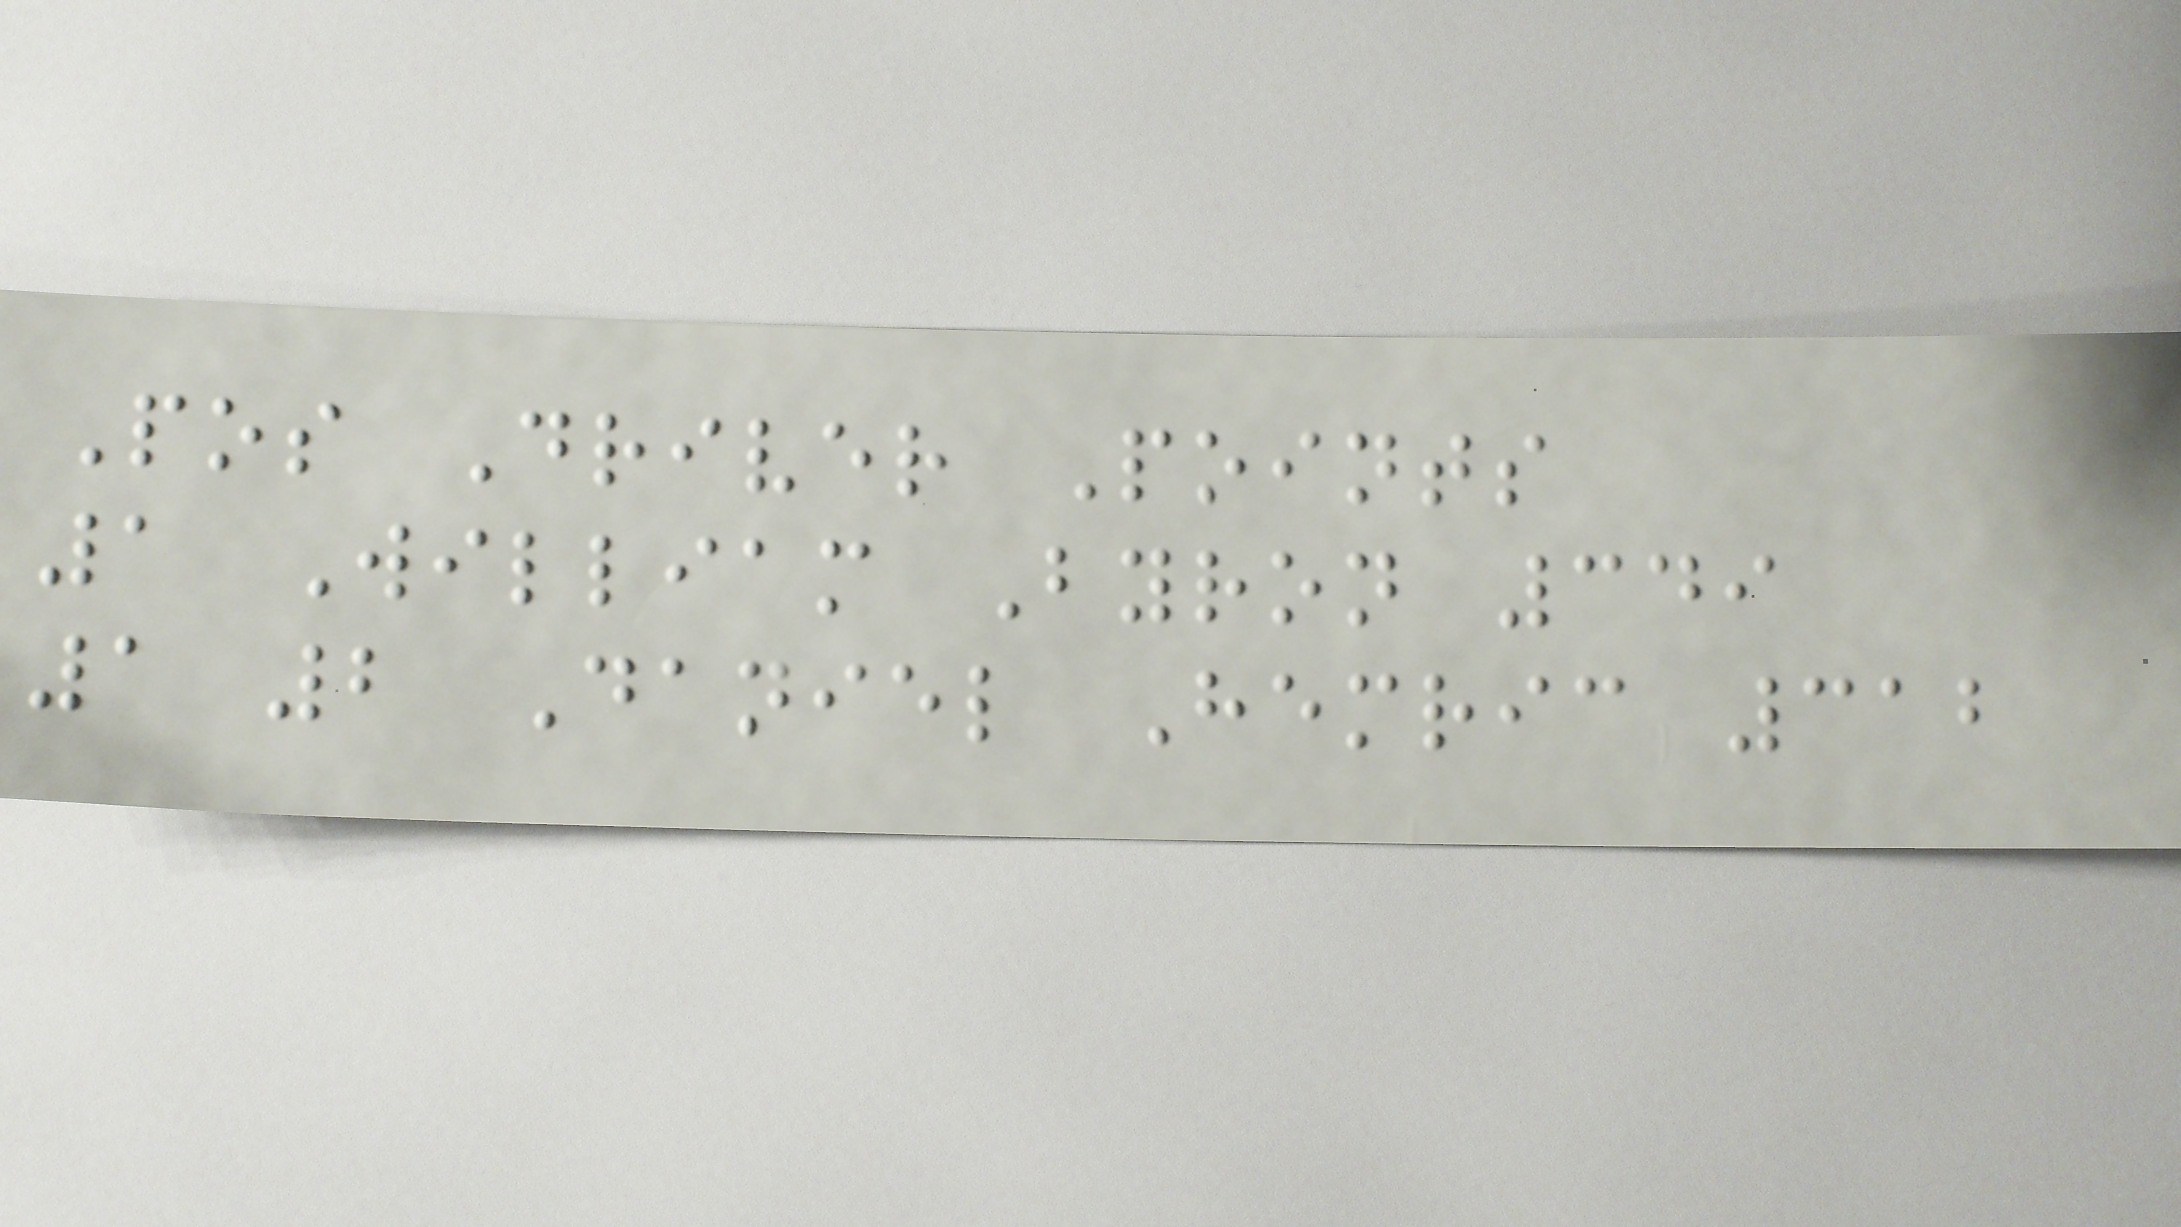Pos Driver Points
1 William Byron 349
1 2 Daniel Hemric 312
